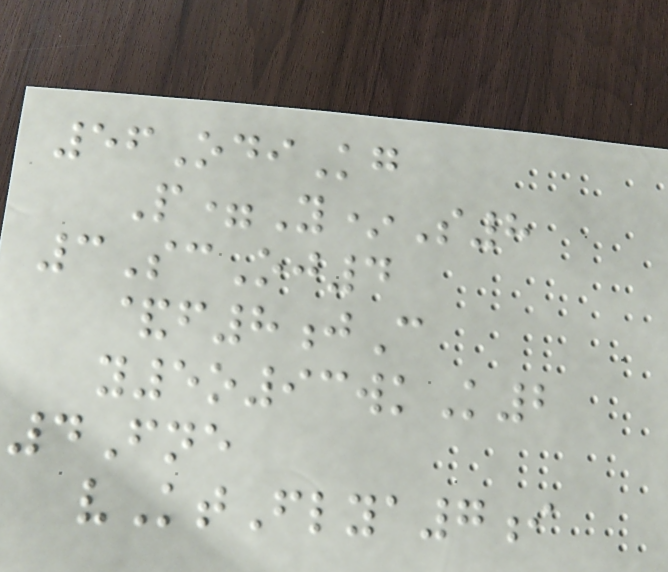56OdiKg
P=Y*S8
3ScOj4
&f8jC
y5o93wkK2
4Fne
vKtFlya7i
